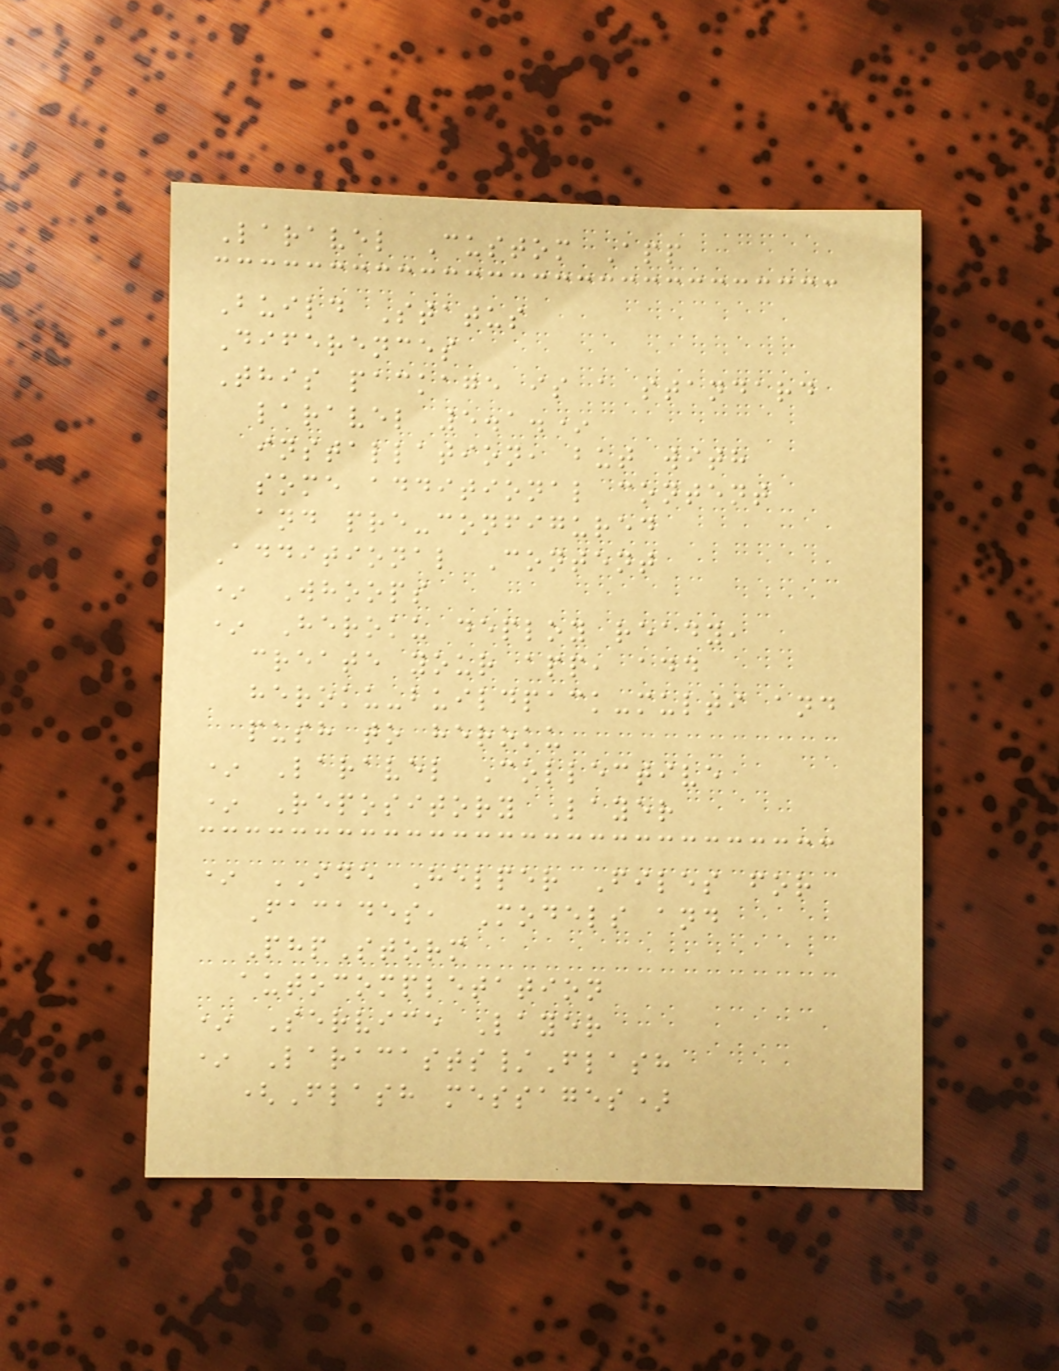Laravel Custom App
Build Status
Diferences
This package is a standard
laravel 5.1.*
installation, but with
some additional content
and pre-configured
Additional Content
* Whoops
* Heroku deploy ready,
create your app, add
heroku-buildpack-multi and
push to heroku
* Laravel Collective
* Repository Layer
* IDE Helper Files for
Facades, Models and
PhpStorm
autocompletation
* Service Layer
* Laracasts/Flash
(Flash messages)
